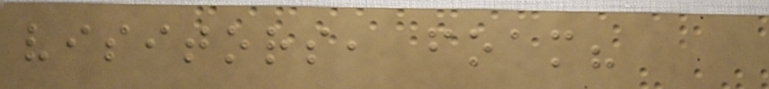visitors, foam?
